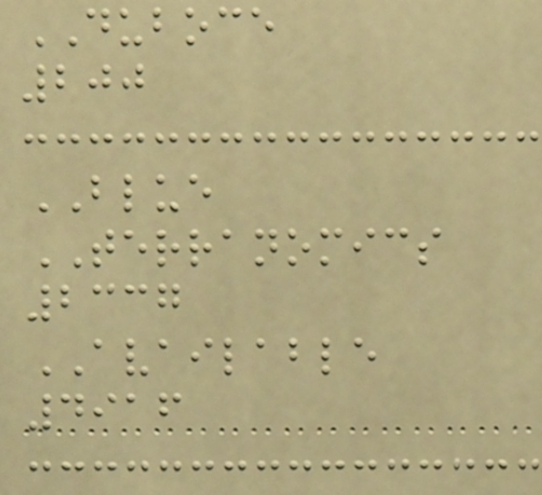DUBOCE
200
BLUE
TERRANOMICS
2337
AVAILABLE
4916
